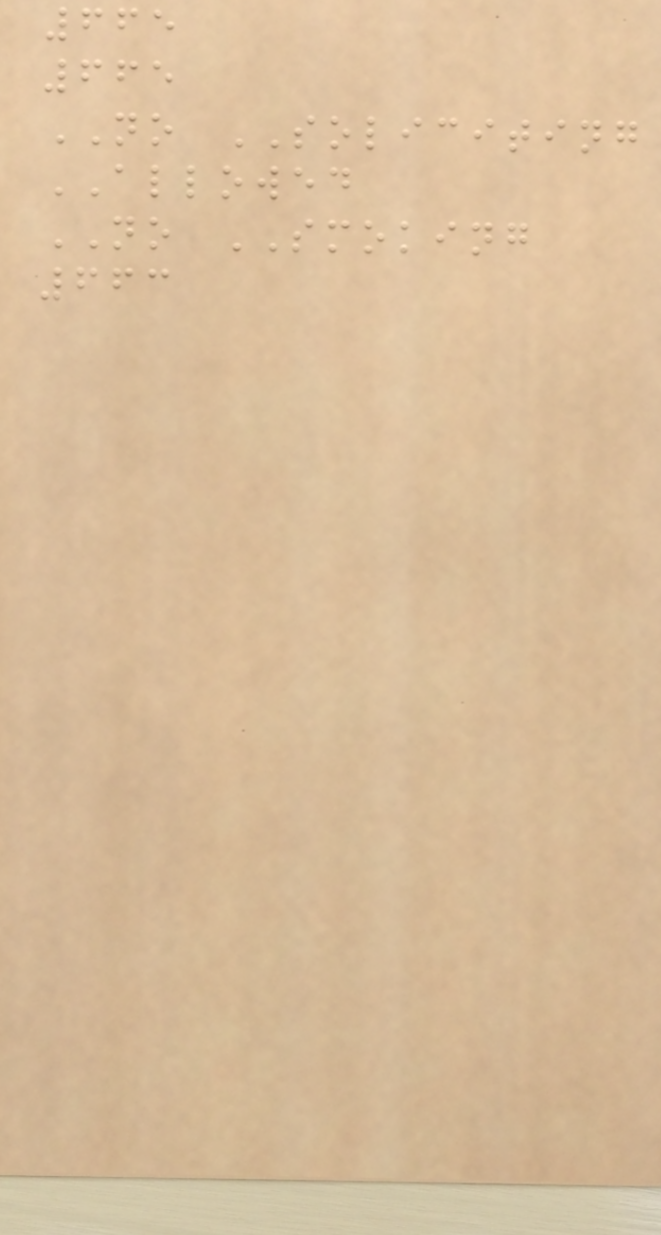665
665
NO SOLICITING
ALLOWED
NO SMOKING
663
